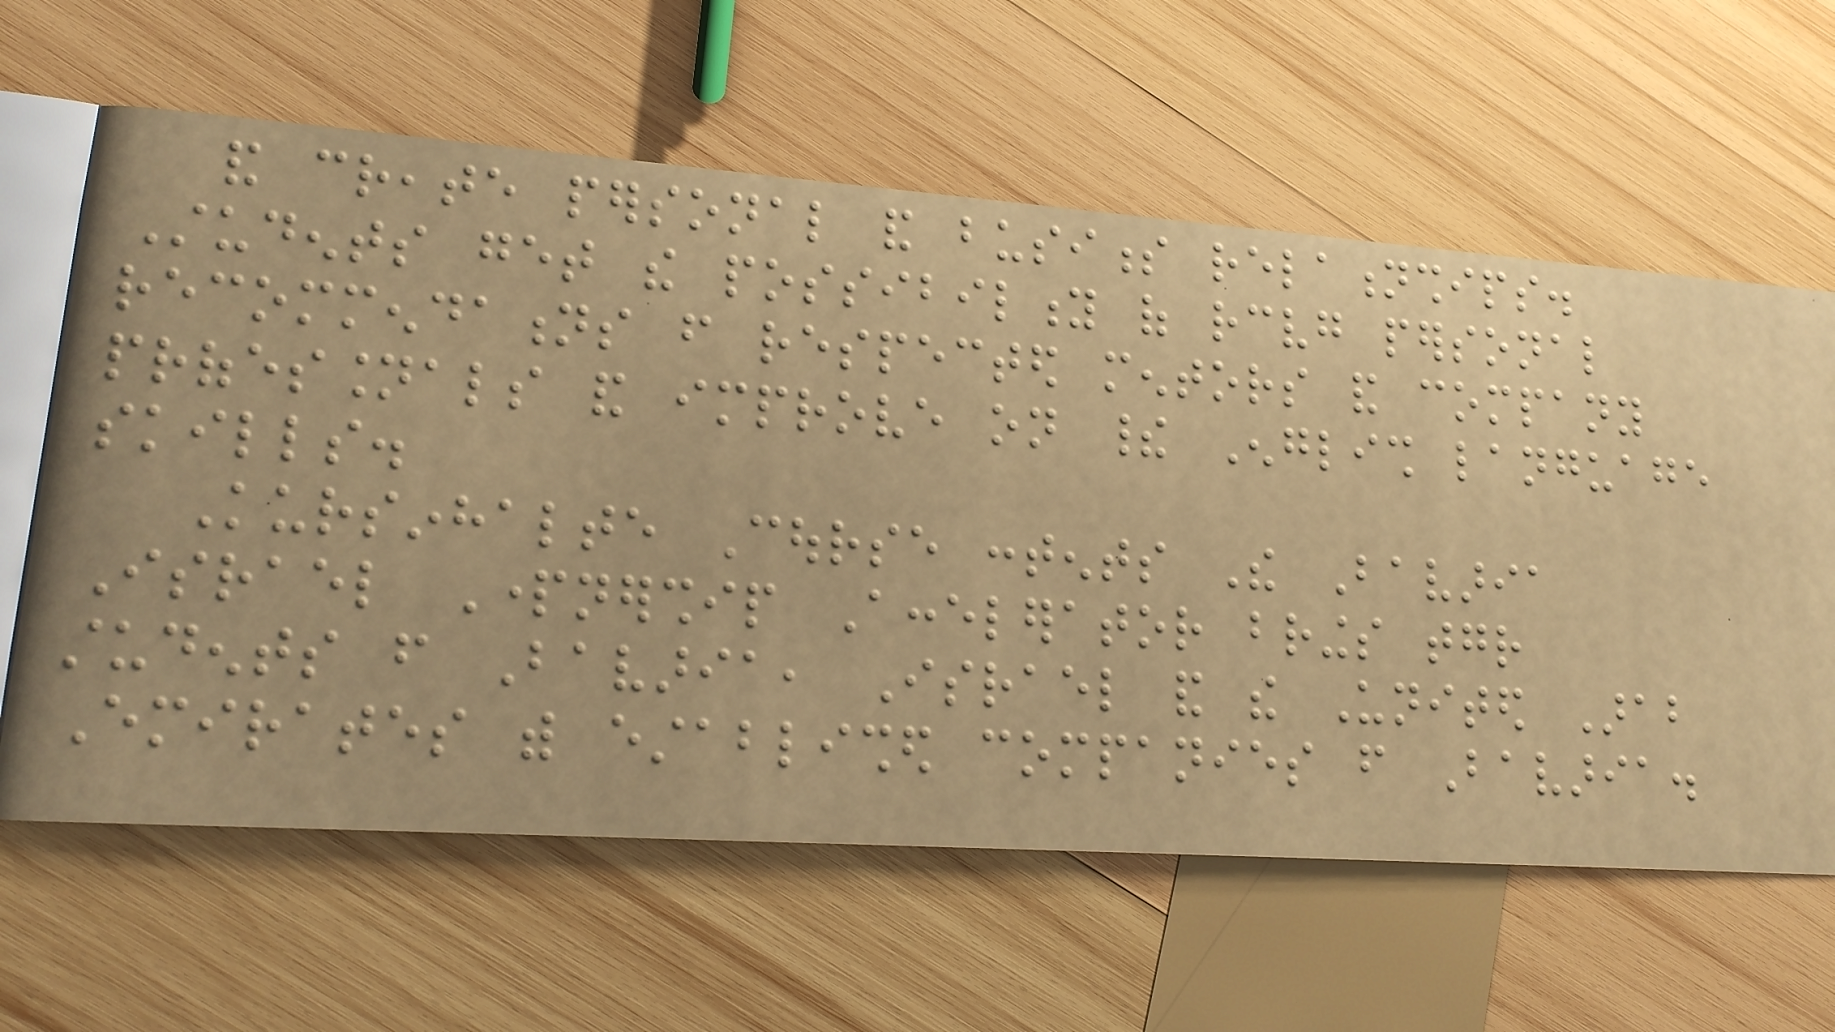and create personal and business relationships.
Students get the possibility of receiving personal
recommendations from respected mentors and company
professionals and improve on their English language
skills.
Kursinhalte Course contents The Bavaria
Israel Partnership Accelerator brings together
students from Bavaria, Israel and the United Arab
Emirates with established companies from Bavaria.
